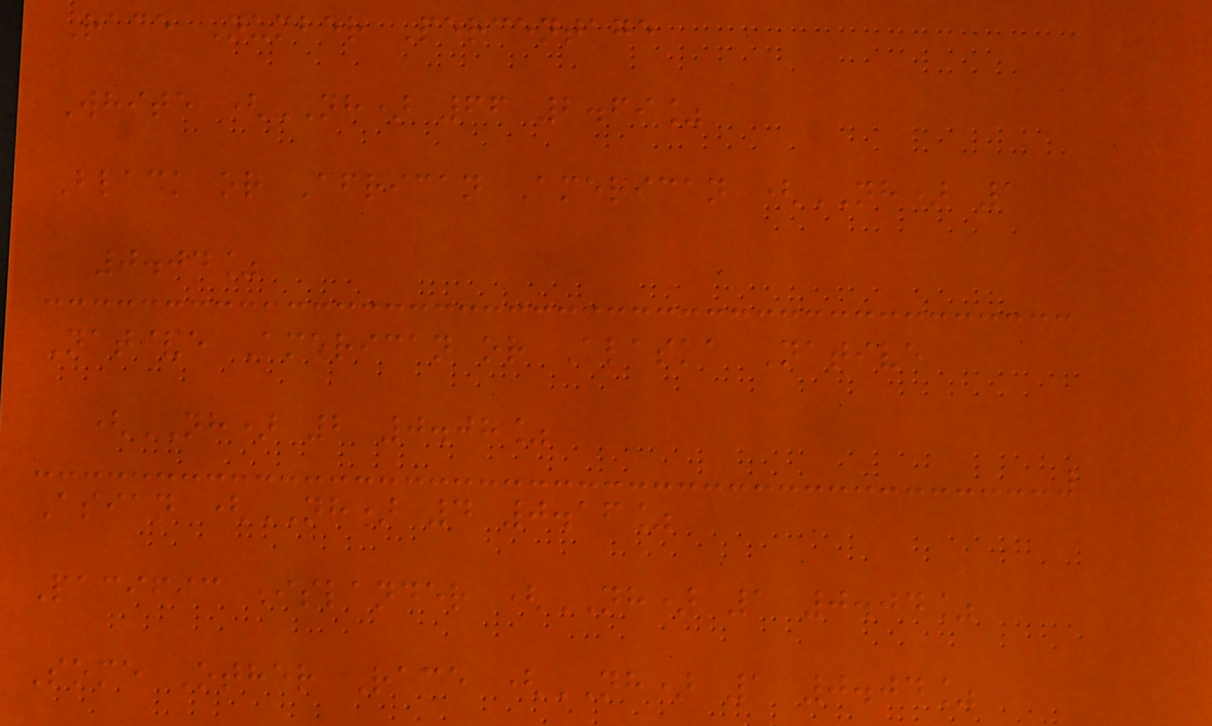Race Number Percentage
White (NH) 66 2.69%
Black or African American (NH) 1
0.04%
Native American or Alaska Native
(NH) 2 0.08%
Asian (NH) 4 0.16%
Pacific Islander (NH) 1 0.04%
Some Other Race (NH) 1 0.04%
